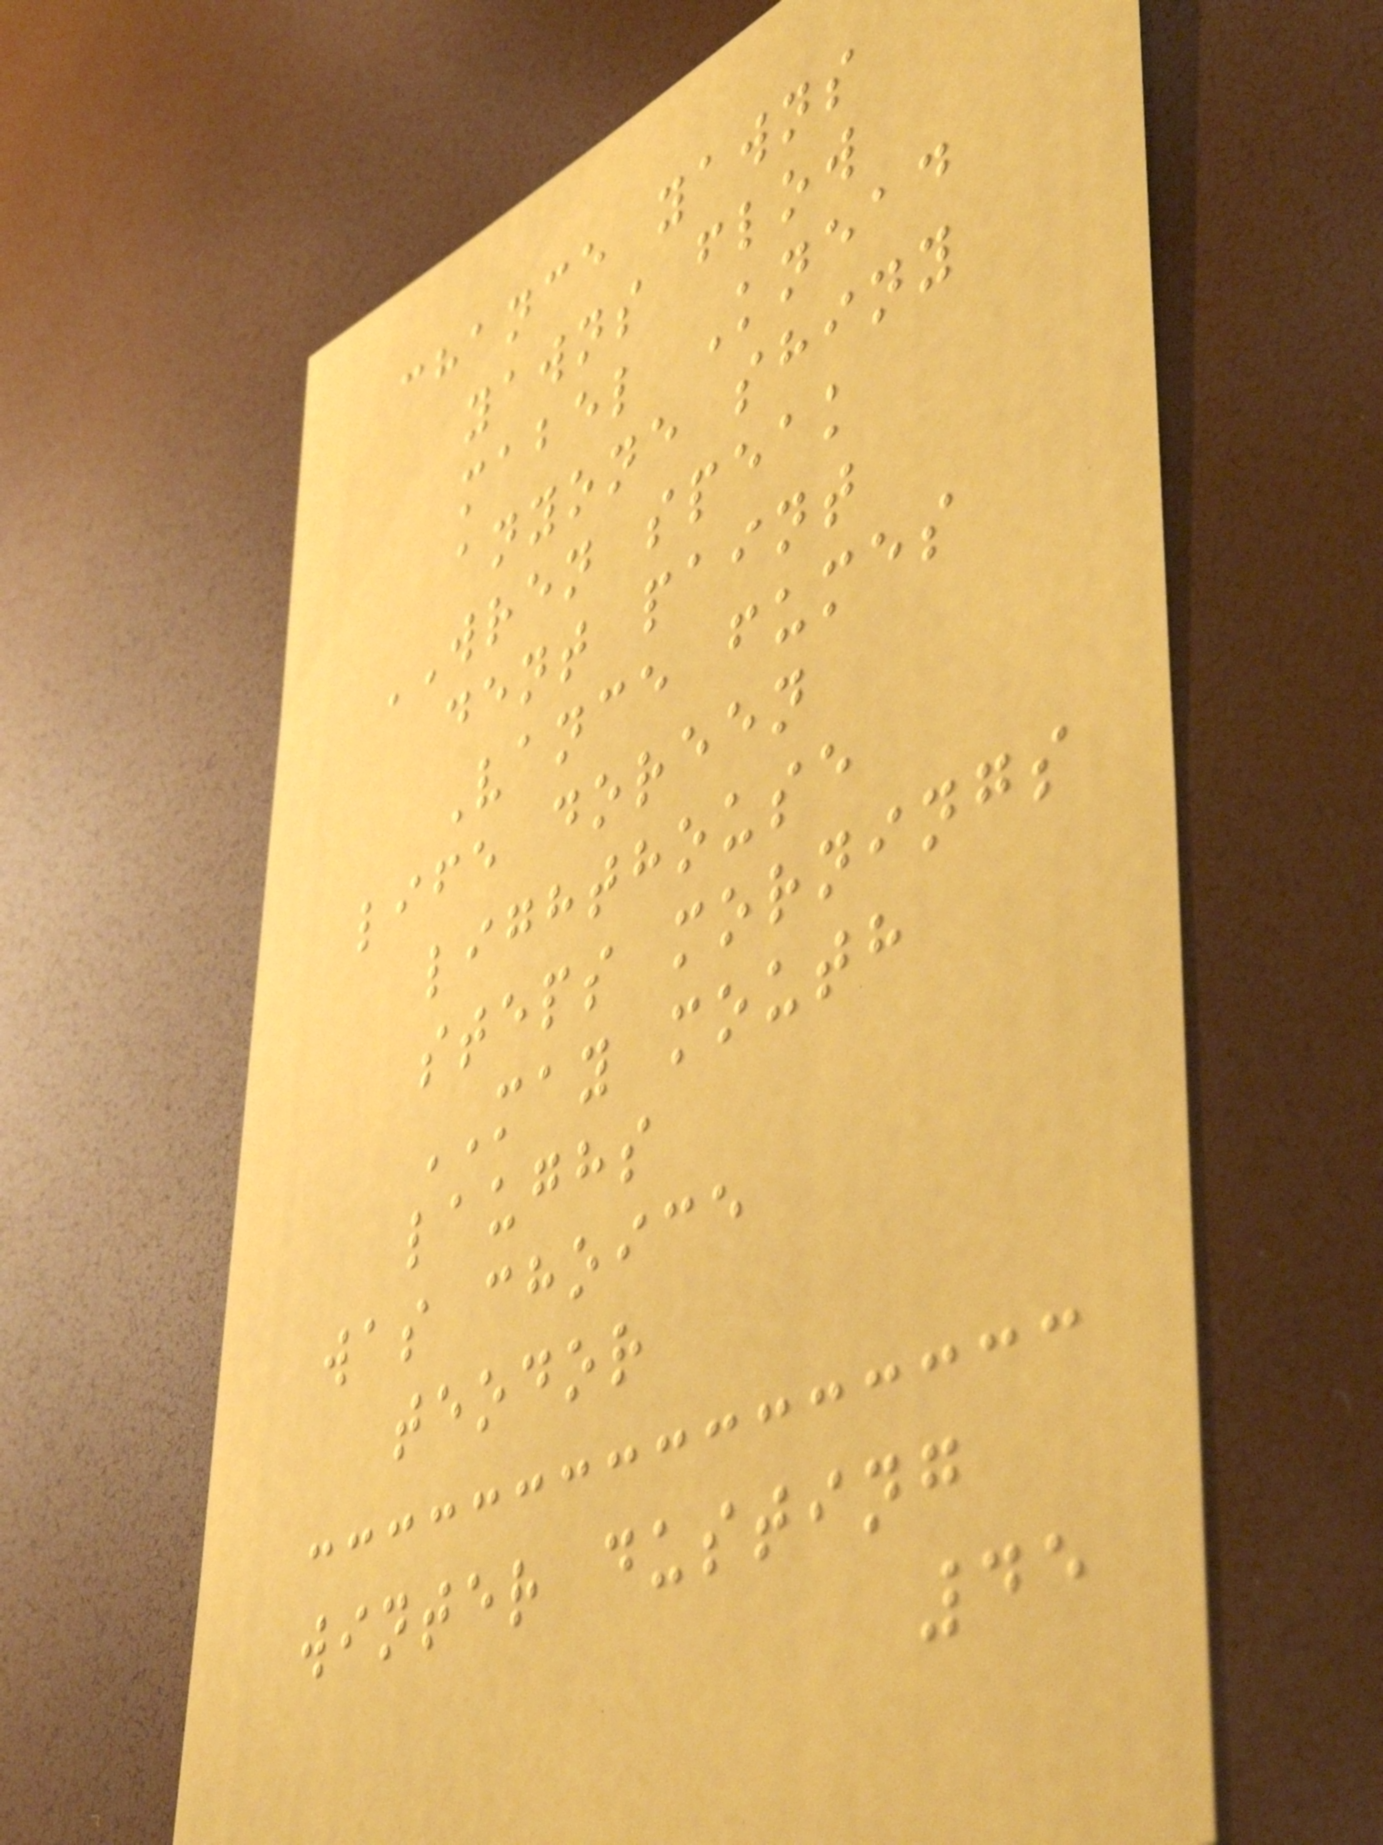chance yawns
yawns flow
mabel Knead
anyone shiny
WREN speak
dent paint
Vance fumes
life doreen
lighthouse
steps mornings
MAY mouth
laughs
was choice
teodor
winter dusting
45
